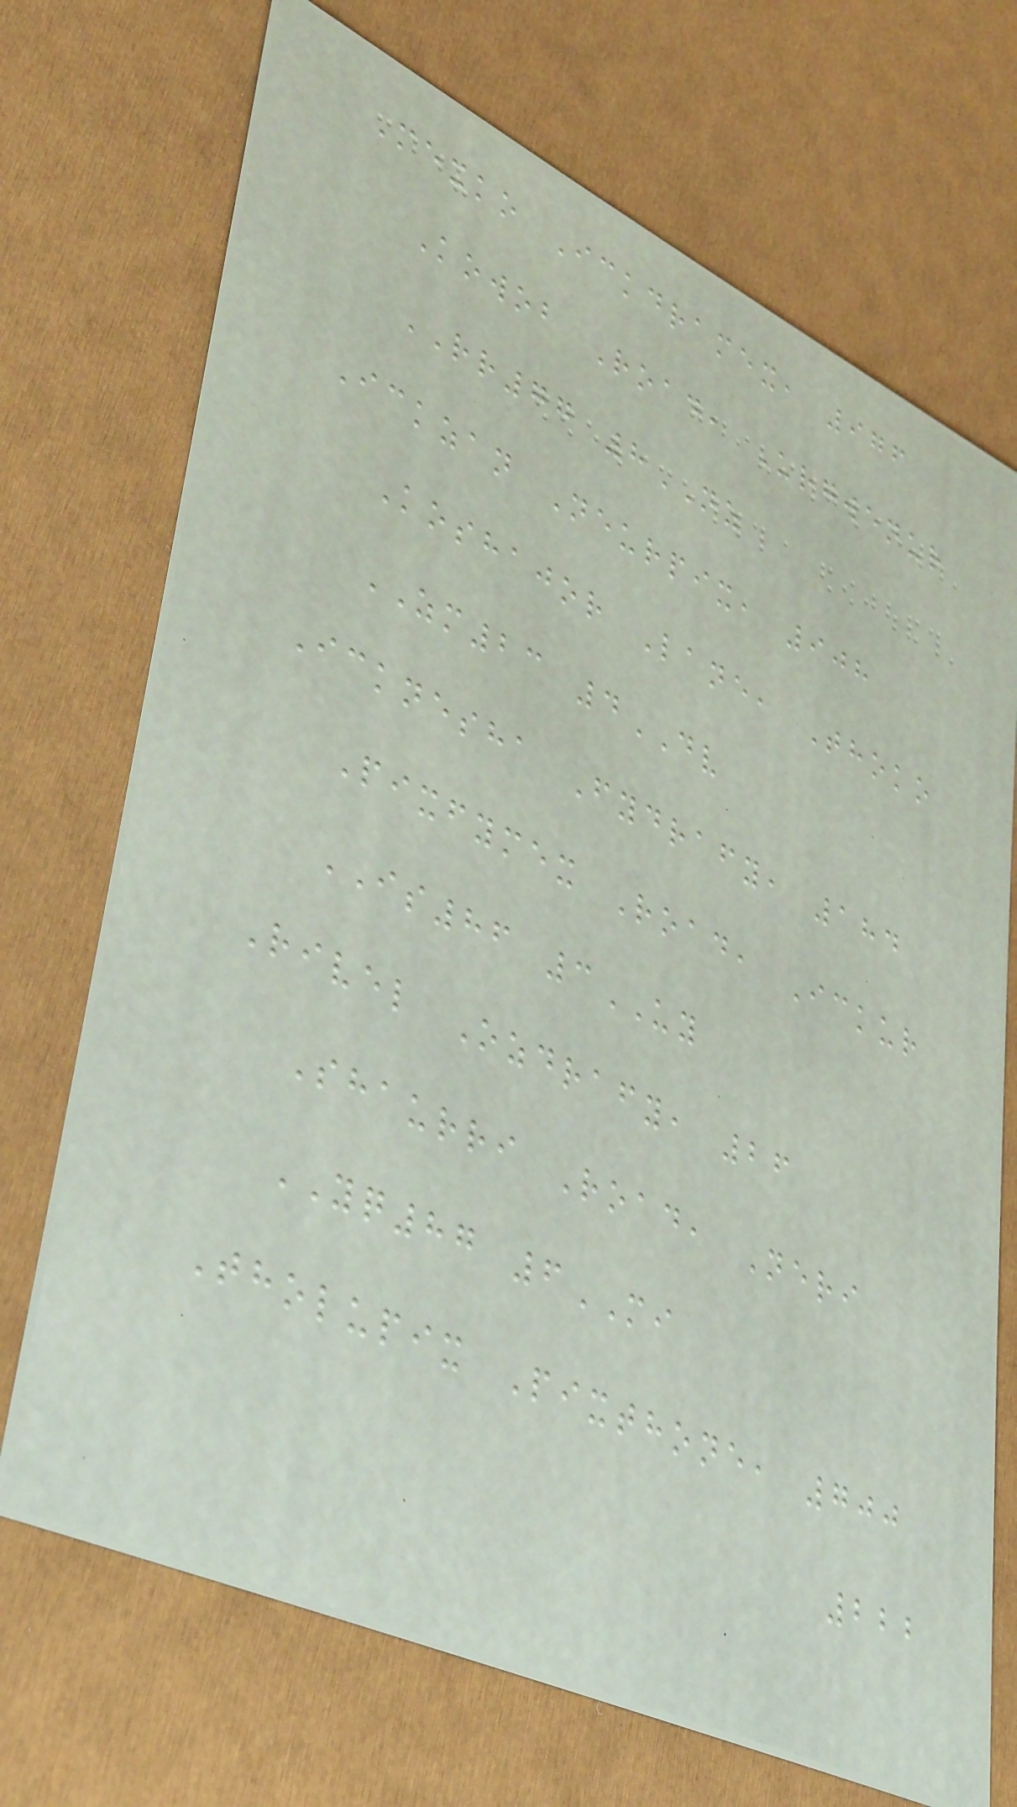Mexko Ickdramex, 976
Kowob Road, Urgwenur
RR77 8NZ
Ickzan Neurpix, 908
Koshajor Lane, Thoko
ZM23 4DV
Icknesha Fydrafy, 184
Pixfymex Road, Ickur
IS86 3UY
Rivel Ozdrafy, 26
Shaurri Road, Neri
YQ87 6MI
Tholupix Pixthone, 700
222
